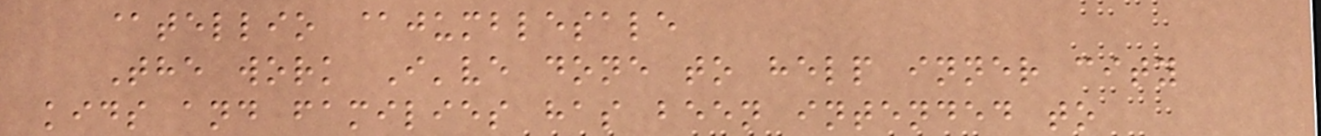@tellio @jumblesale
The work I've done to help inner city
kids and families has been intended to
